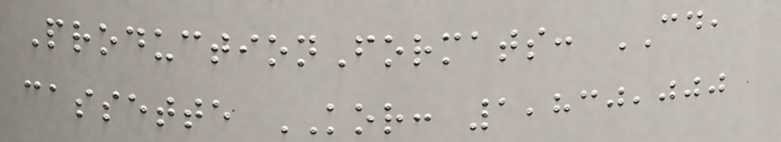ProductionFormats: CD,
cassette KOR: 1,830,000
